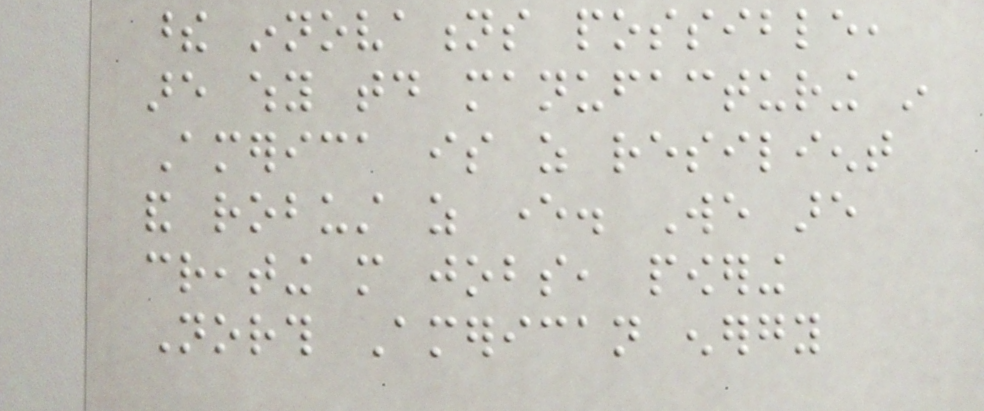these innovations possible,
are why today manufacturing in
America is as resilient
and robust as ever. We are
creating more jobs, powering
North American energy
